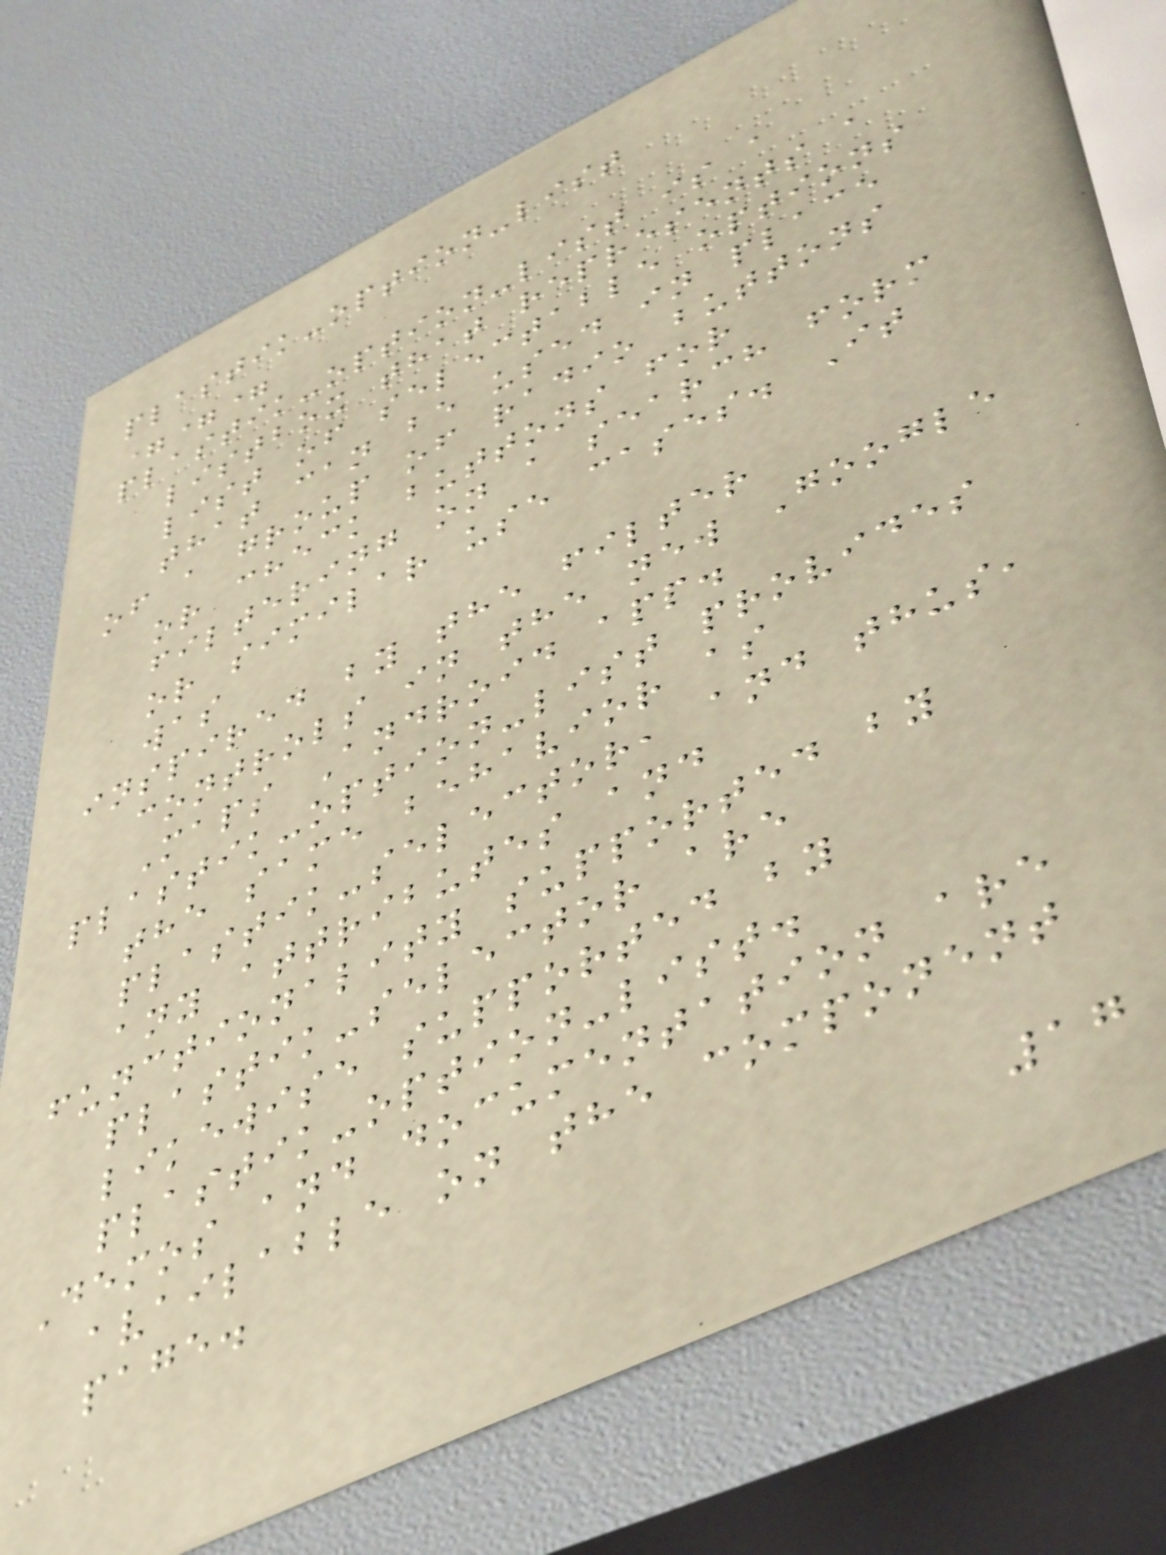plastik-option-list
===
plastik-option-list is a
listbox that represents a
list of selectable options
that can be used in place
of a group of radio buttons
or check buttons for
filtering on a search form
or similar use cases. It
was
inspired by the filter
controls in the new Google
Maps Android app.
plastik-option-list provides
the same behavior as
plastik-selector, and thus,
any attributes and
functionality supported by
plastik-selector are
likewise supported by
plastik-option-list.
Demos and documentation are
available on the component
page.
17
